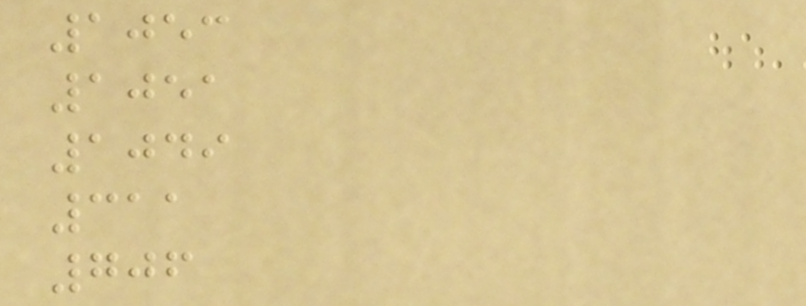1053
1051
1049
311
706
